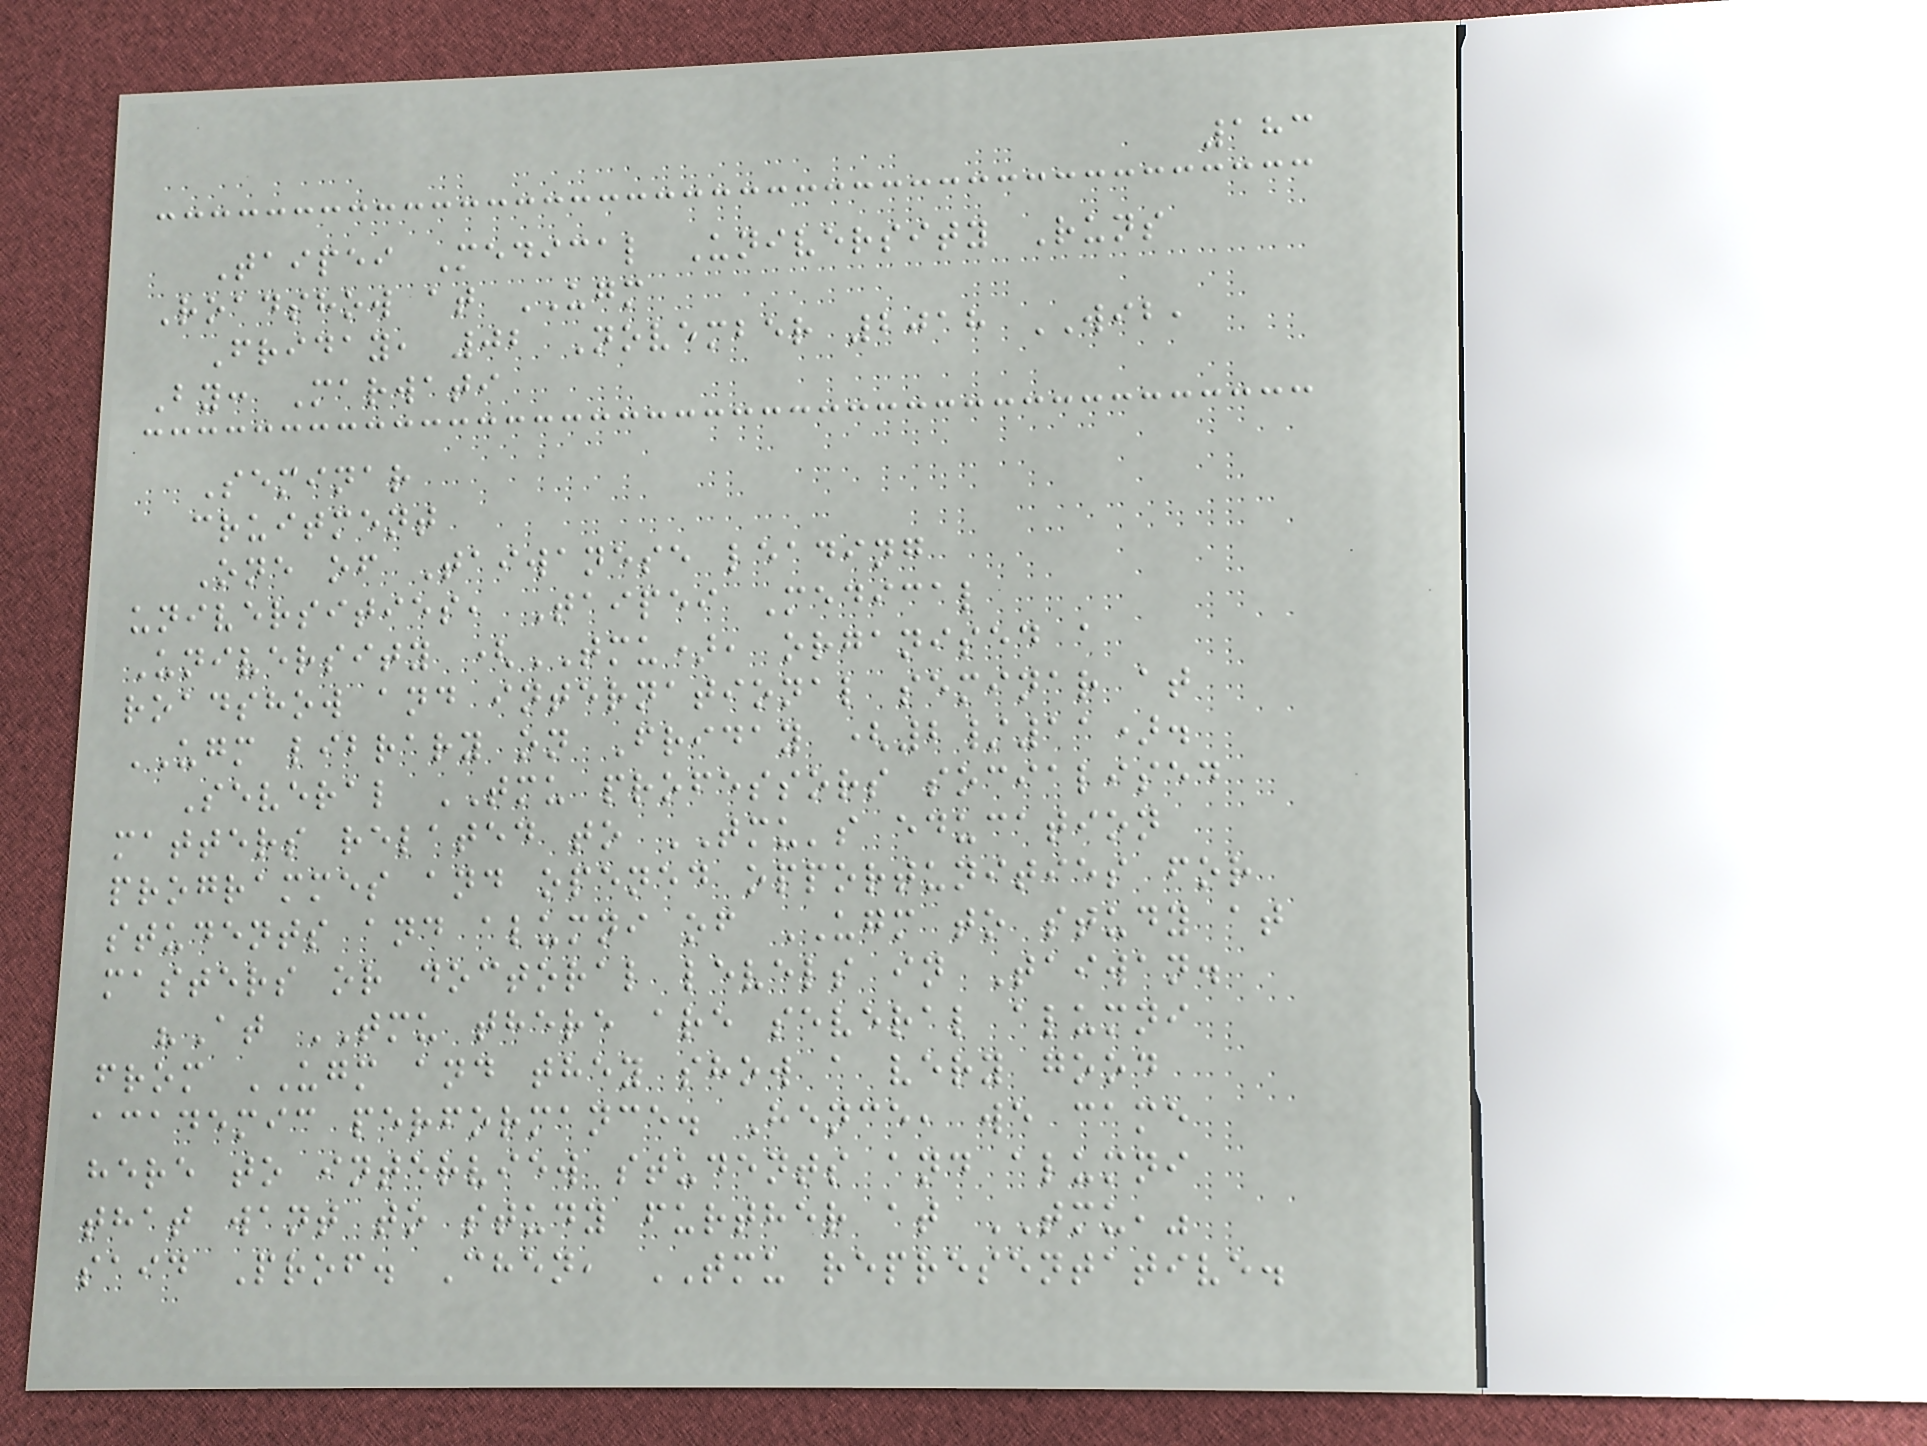183
Taipei Medical University Runs
Roadshow at UGM
Friday, 02 November 2018 WIB,
By: Marwati
Seminar
cruitment
One of Taiwanese leading
universities, Taipei Medical
University (TMU), organised a
roadshow and international seminar at
UGM library on Friday (2/11).
Several TMU professors socialised
matters related to TMU's education
programmes and opened opportunities for
students and alumni of UGM to study at
masters or doctoral levels in Taiwan.
"At TMU there are several alumni
from UGM and they show a very good
academic performance. Hence, we came
here to interview students and alumni
that want to study further at TMU,"
said Prof. Chen, TMU representative.
